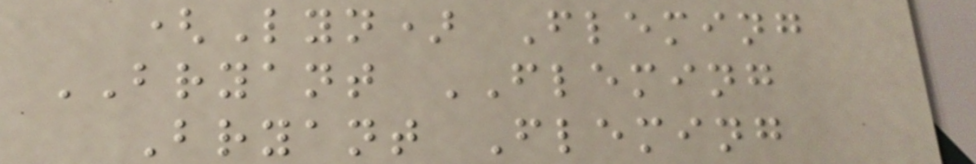(Lyn) Fleming
BRYANT FLEMING
Bryant Fleming
